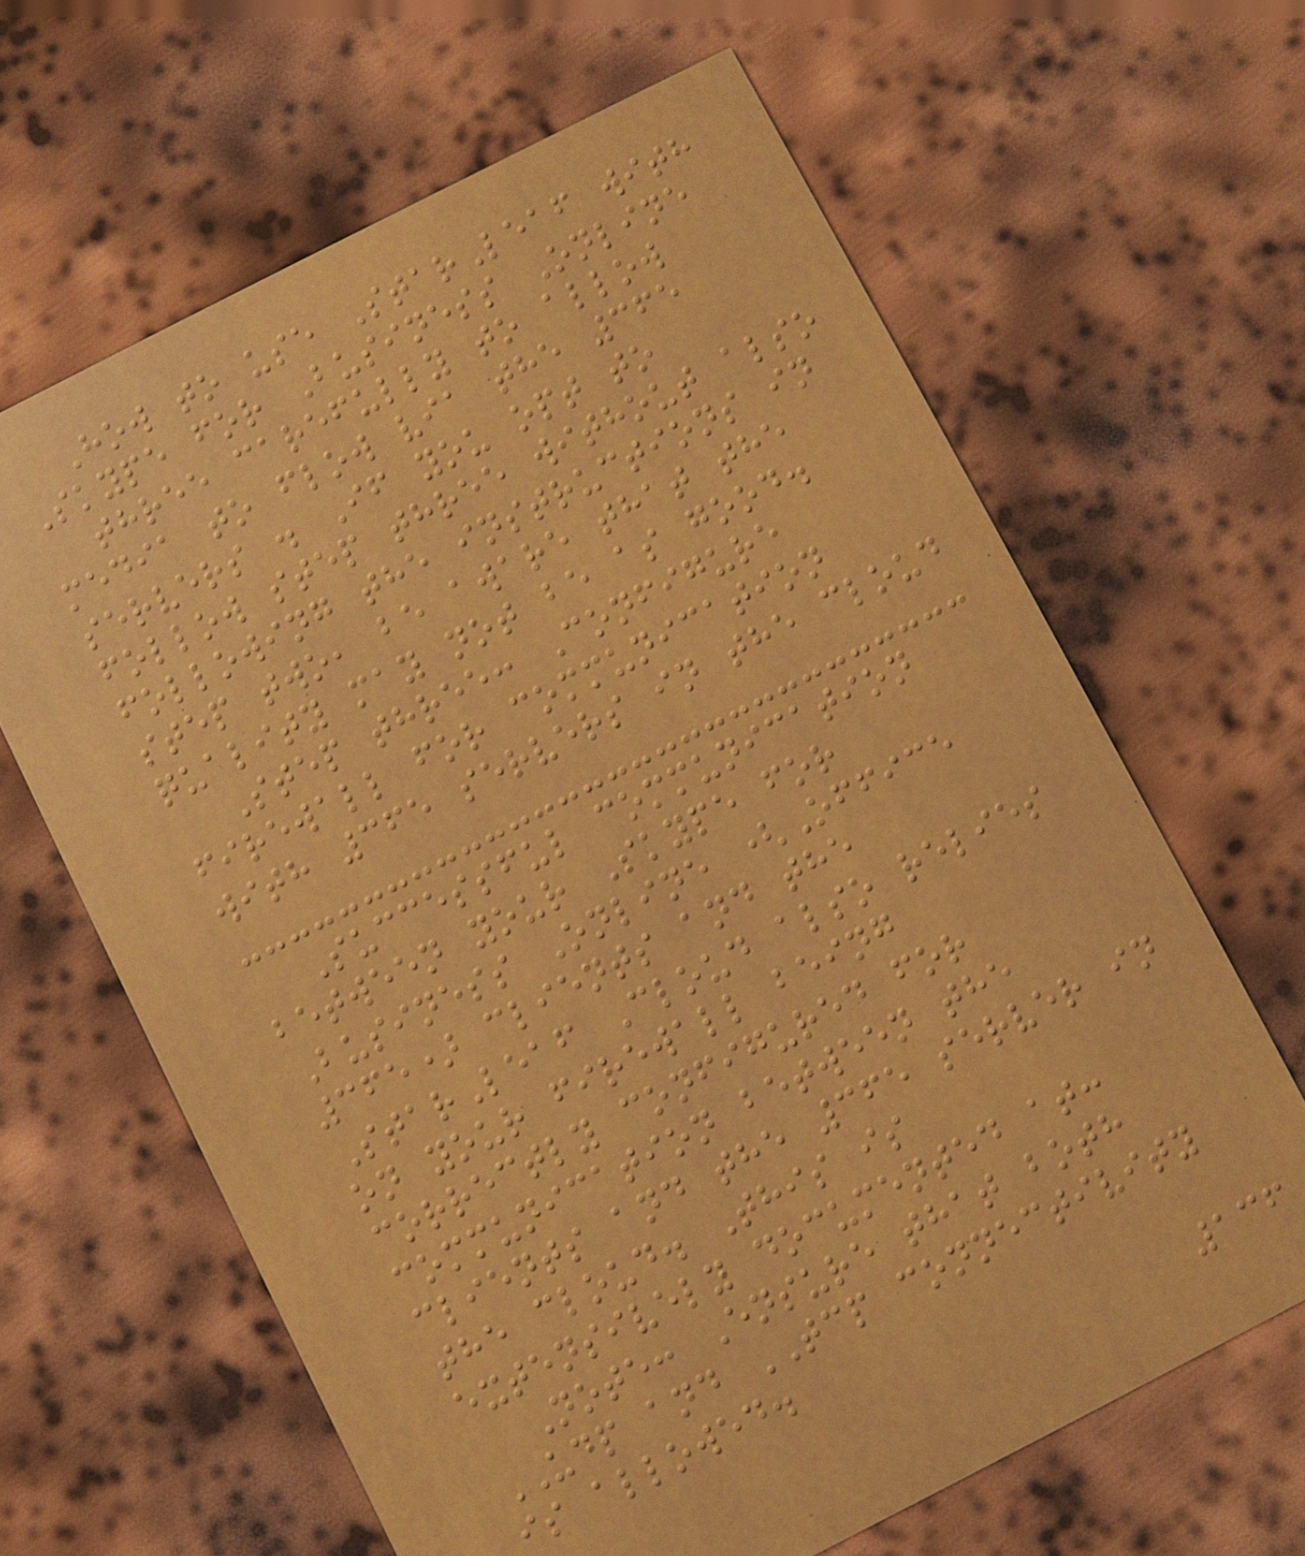How to use StarLeaf with
Skype for Business Online
three carefully to allow
media to flow via the 365
servers . If you opt to
follow step three without also
following the instructions in
step two, be aware that the
quality may not be as good.
Step three: Configure
firewall for communication
with 365 servers in the cloud
Successful communication
between your Skype for
Business Online (Office
365) clients and the
StarLeaf Cloud also relies
on your firewall being
correctly configured for
communication between the
clients and the 365 server in
the cloud. This is
extensively documented at:
Note: Ensure that both
UDP and TCP connectivity
is allowed.
136
